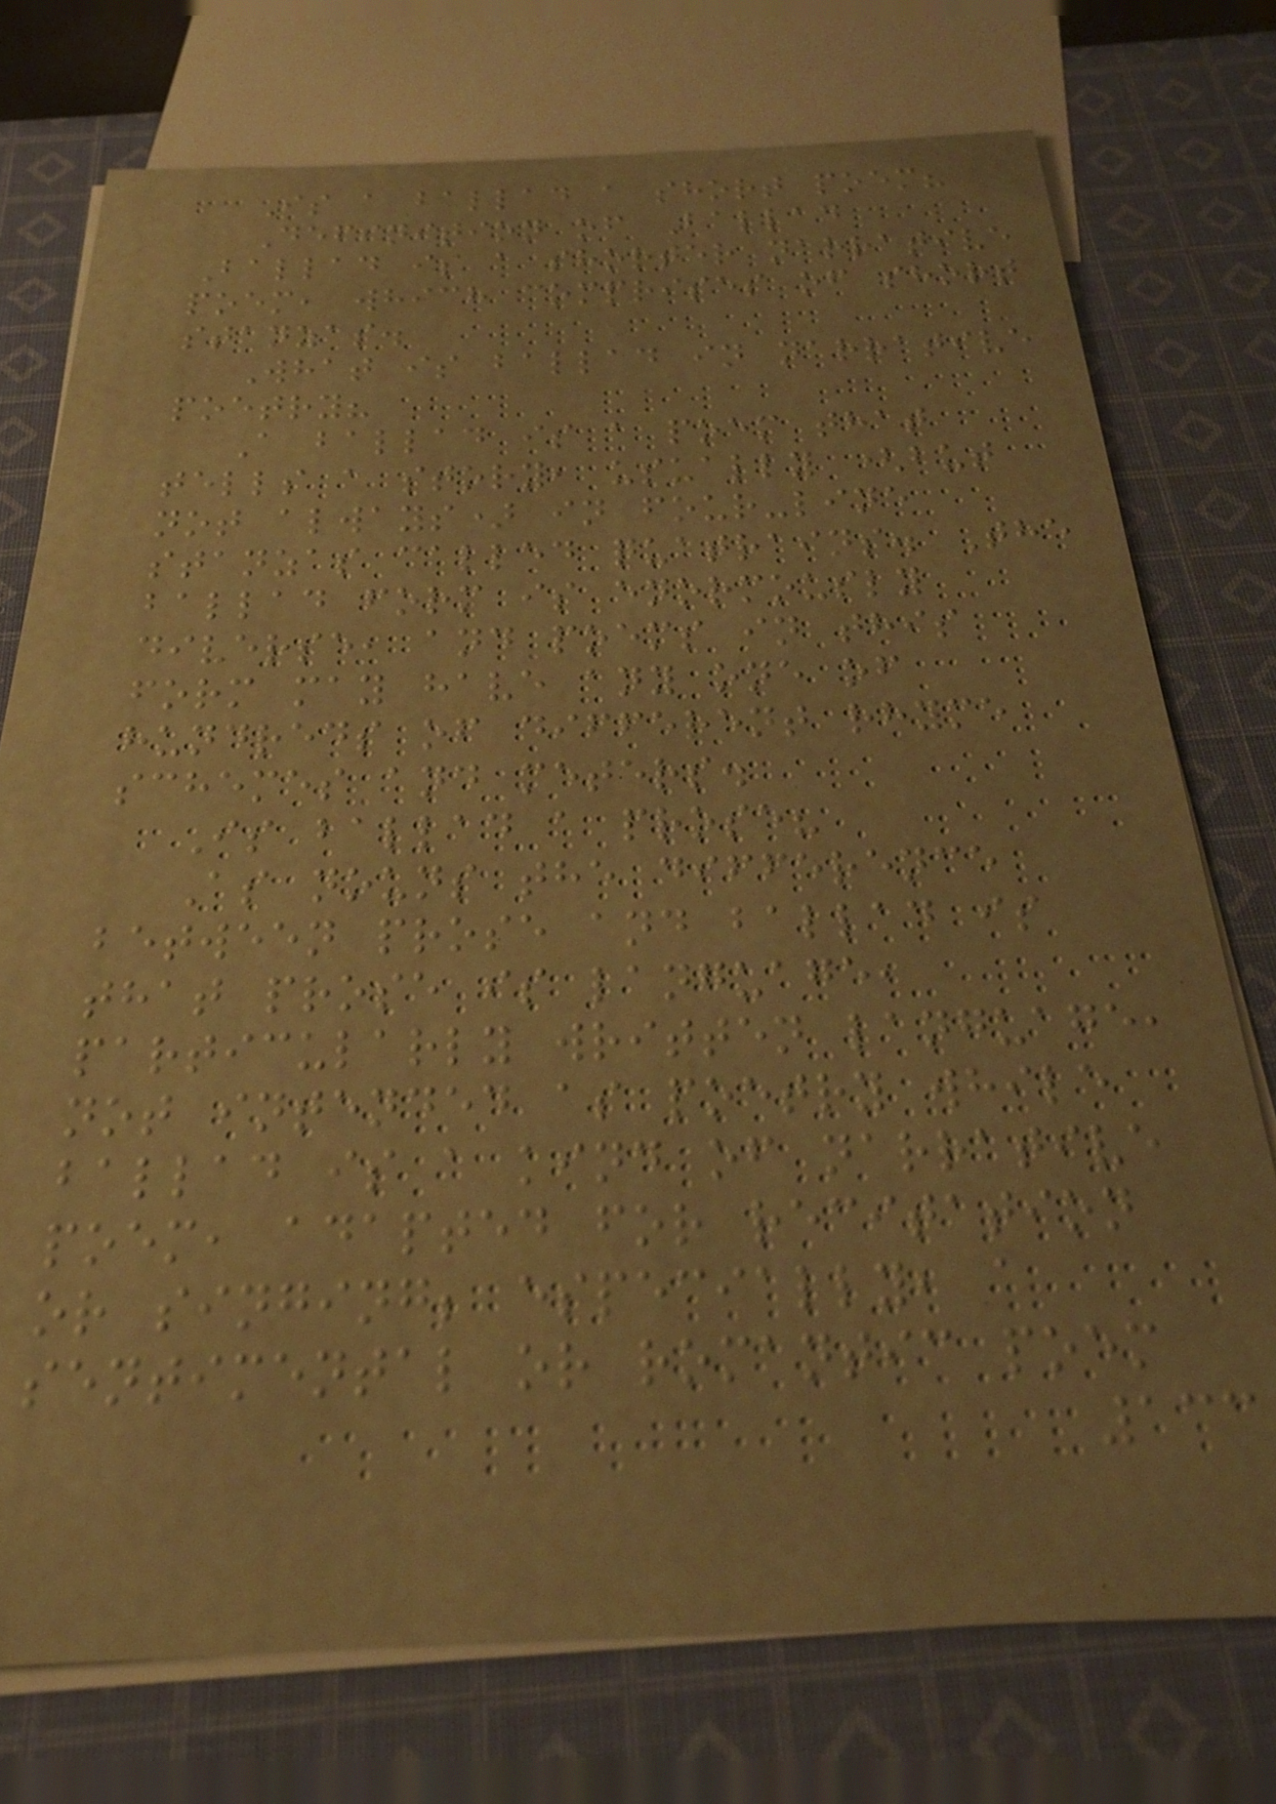Is a ballad a short poem?
Definition of Ballad
Ballad is a shorter narrative
poem, which comprises of short
stanzas.
What is ballad in narrative
poetry?
A ballad is a poem that
tells a story, usually (but
not always) in four-line
stanzas called quatrains. The
ballad form is enormously
diverse, and poems in this
form may have any one of
hundreds of different rhyme
schemes and meters.
Is ballad a prose?
As nouns the difference
between prose and ballad is
that prose is language,
particularly written language,
not intended as poetry while
ballad is a kind of narrative
poem, adapted for recitation
or singing; especially, a
sentimental or romantic poem
133
